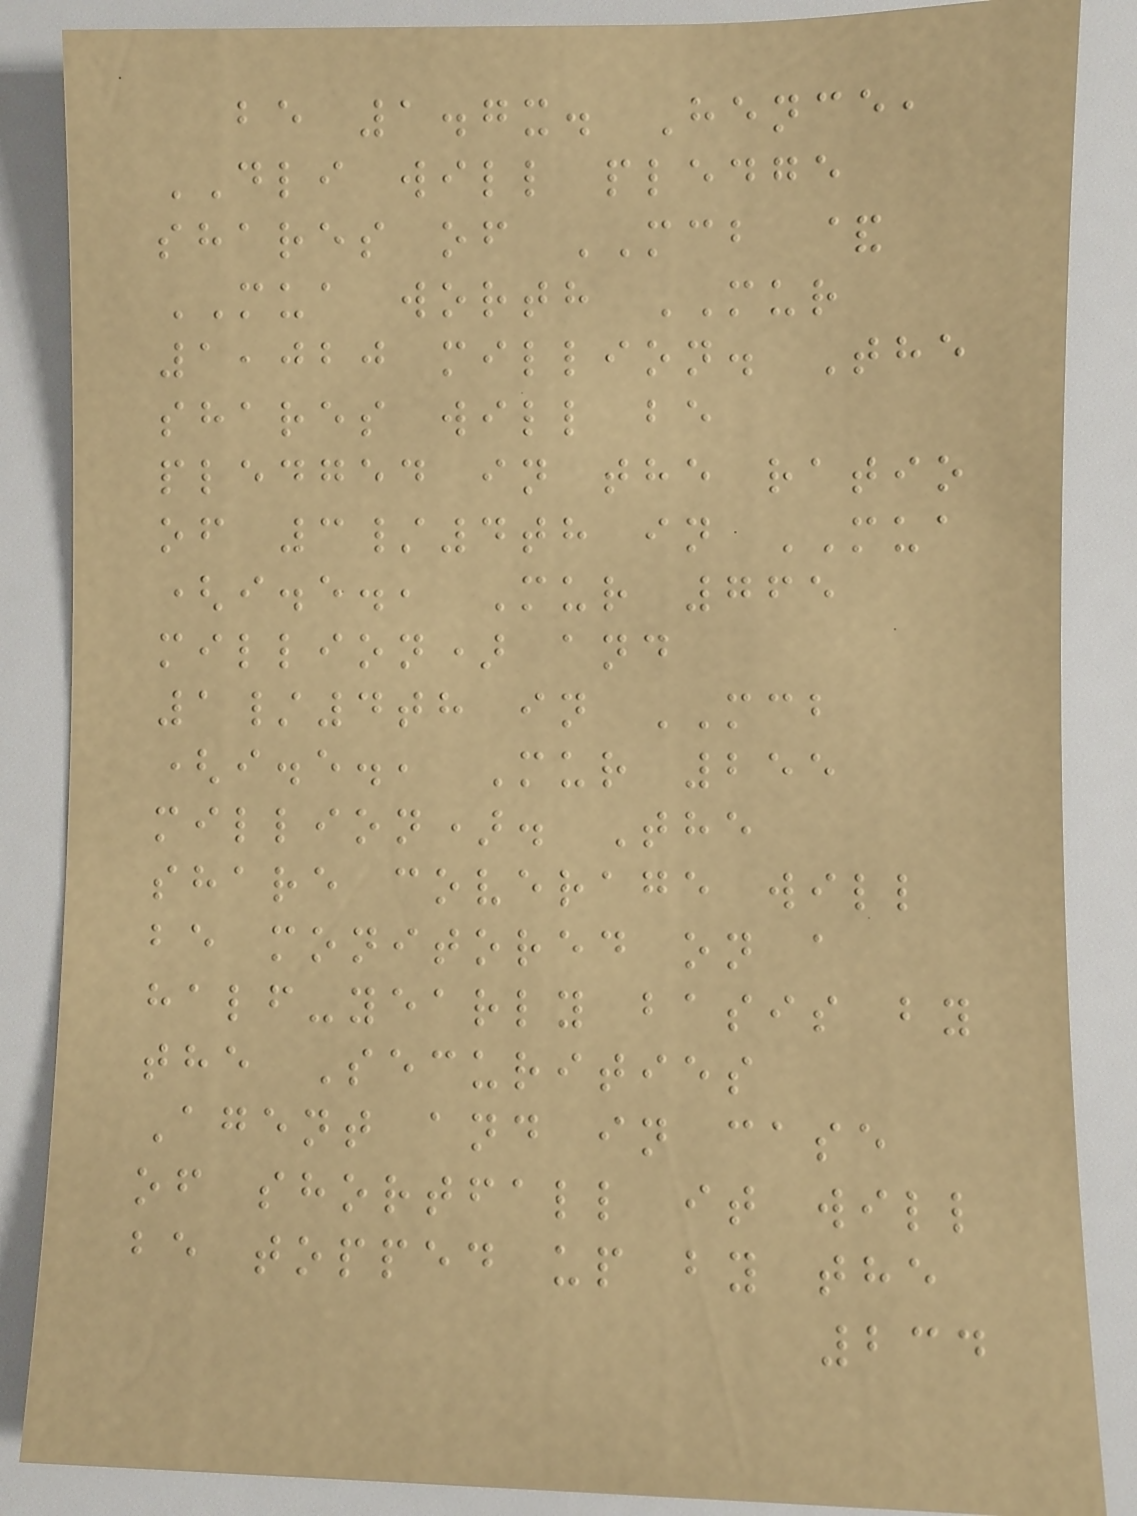be 1.7x. Hence,
DLI will pledge
shares of MCB &
MUA worth MUR
1,020 million. The
shares will be
pledged in the ratio
of 3/4th in MUA
(i.e., Mur 765
million) and
1/4th in MCB
(i.e., Mur 255
million). The
share coverage will
be monitored on a
half-yearly basis by
the Securities
Agent and in case
of shortfall it will
be topped up by the
234
